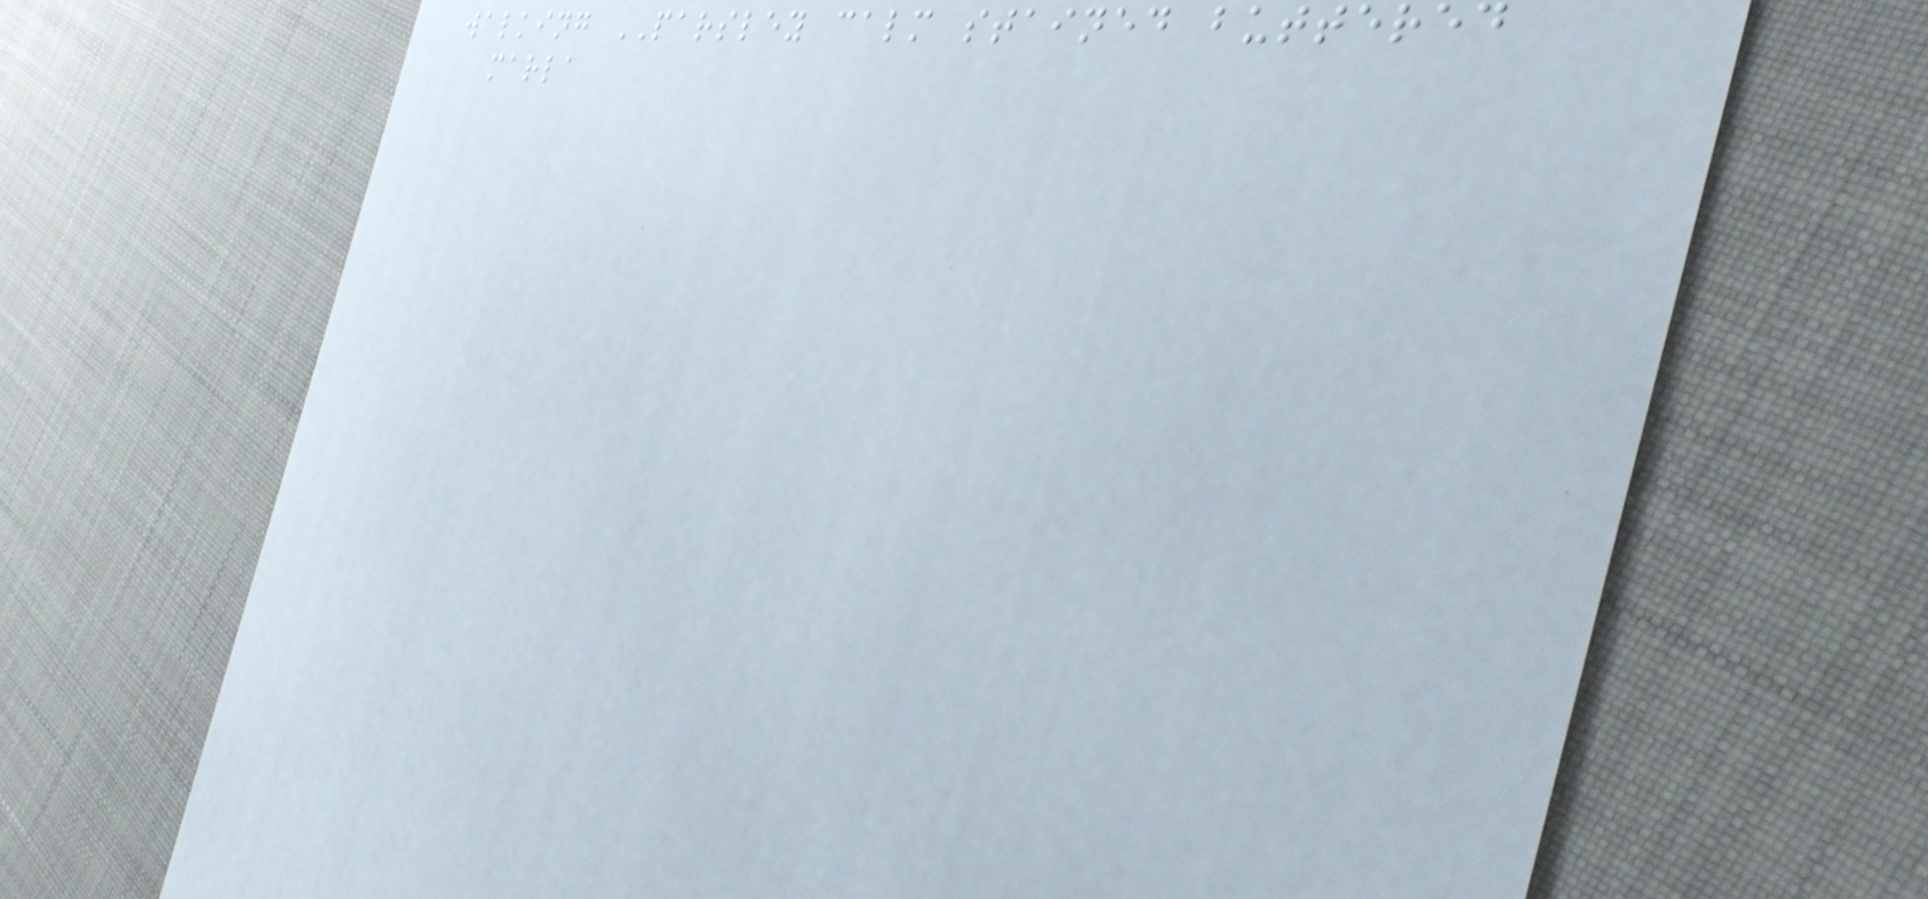walking PARSLEY calm stained buttered
marla
